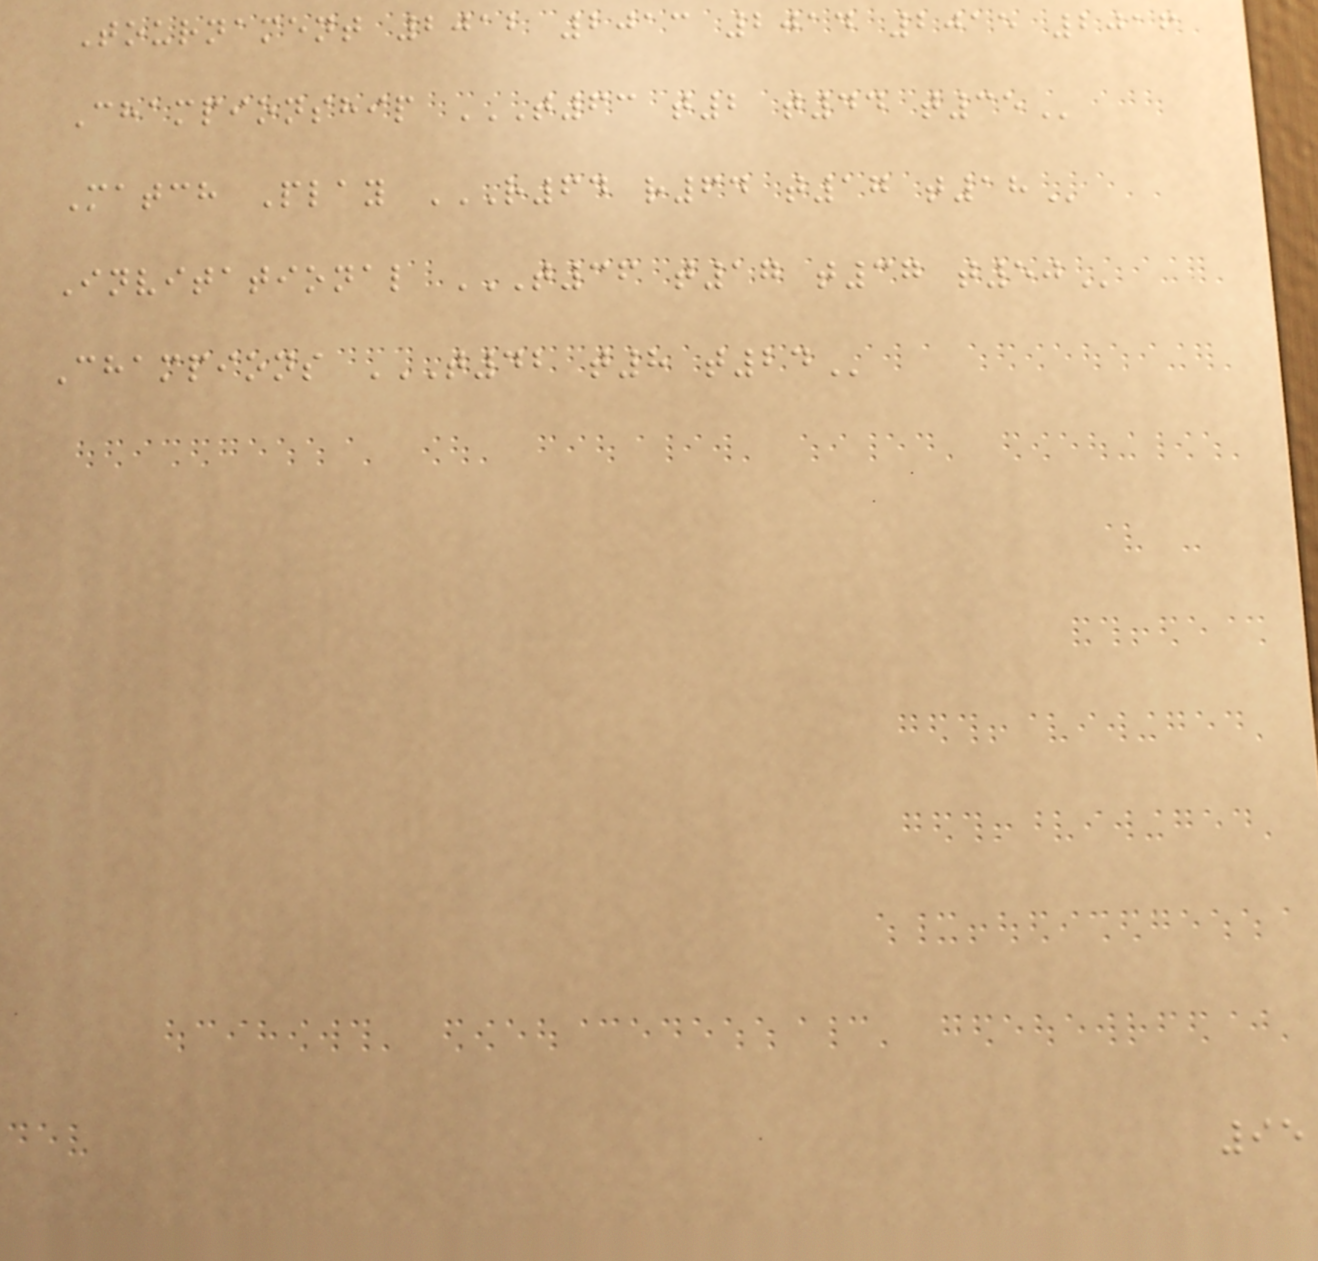Tournament 2012 2013 2014 2015 2016
Championship T63 T2 T44 T35
Match Play R64 R64 T17 T18
Invitational T36 T17 T37 T50
Champions T42 T8 T24
95
